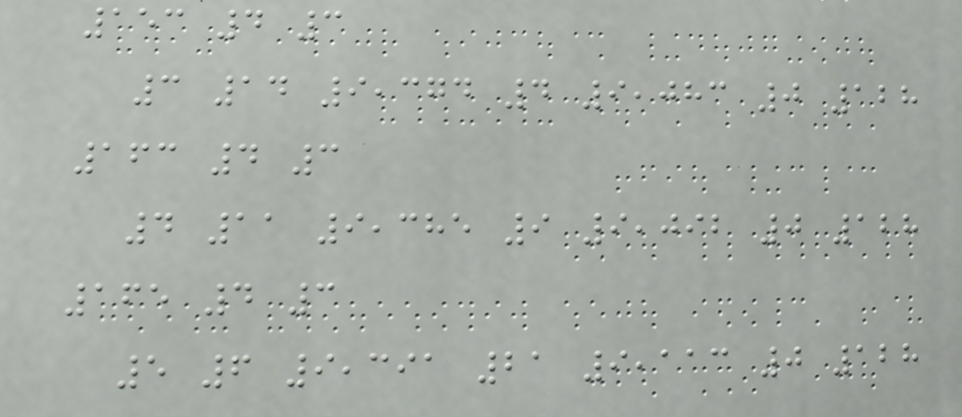153 4 3
3 14 9,374 4 9,083 0 128
163 4 3
4 11 9,385 9 9,092 0 128
165 4 3
5 6 9,391 21 9,113 0 128
